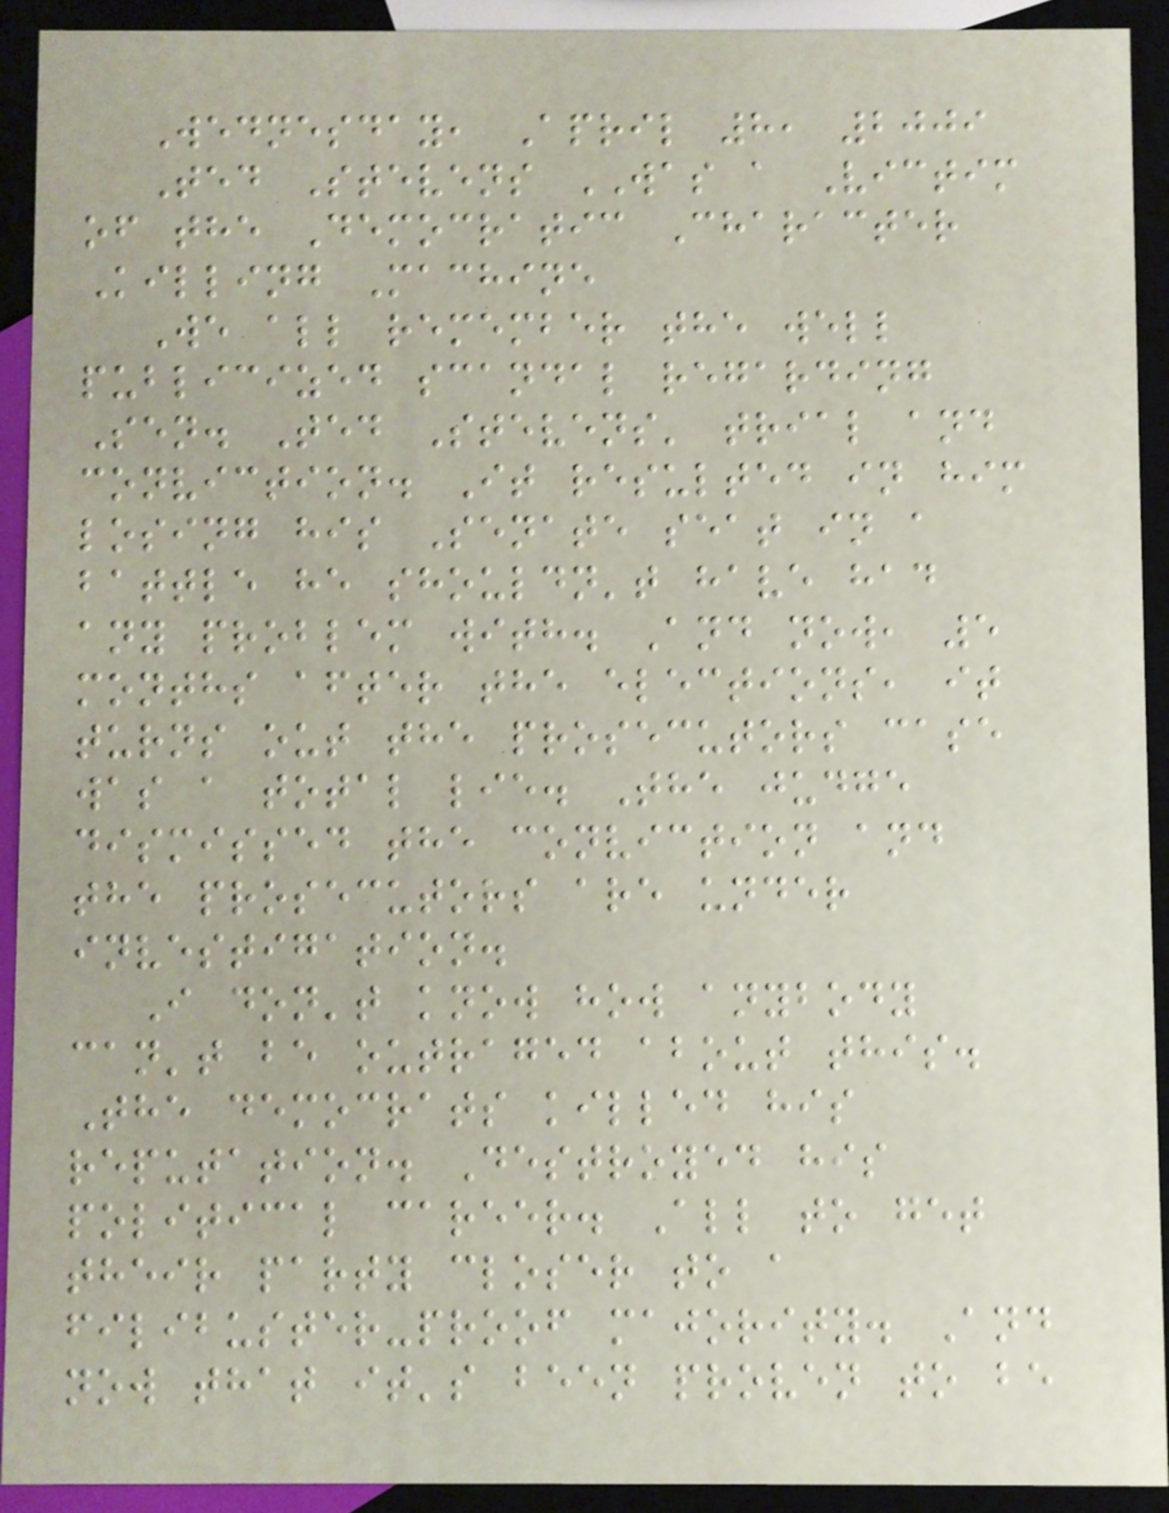Wednesday, April 8, 2009
Ted Stevens WAS a Victim
of the Democratic Character
Killing Machine
We all remember the well
publicized scandal regarding
Sen. Ted Stevens' trial and
conviction. It resulted in him
losing his Senate seat in a
battle he shouldn't have had
any problem with. And now, 5
months after the elections, it
turns out the prosecutors case
was a total lie. The judge
dismissed the conviction and
the prosecutors are under
investigation.
I don't know how anybody
can't be outraged about this.
The democrats killed his
reputation. Destroyed his
political career. All to get
their party closer to a
filibuster-proof majority. And
now that it's been proven to be
